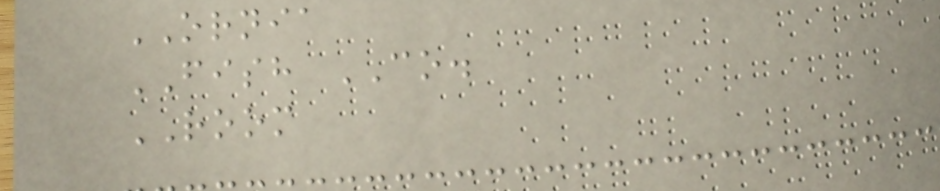ORNIA
FISH CO.
ROOM
